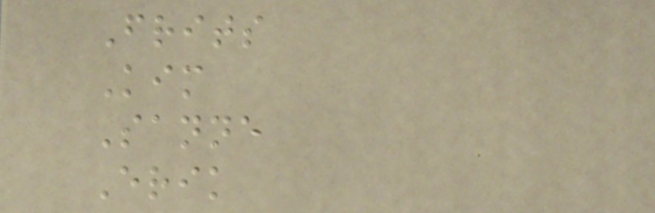Frits
Kim
Sanne
Erik
